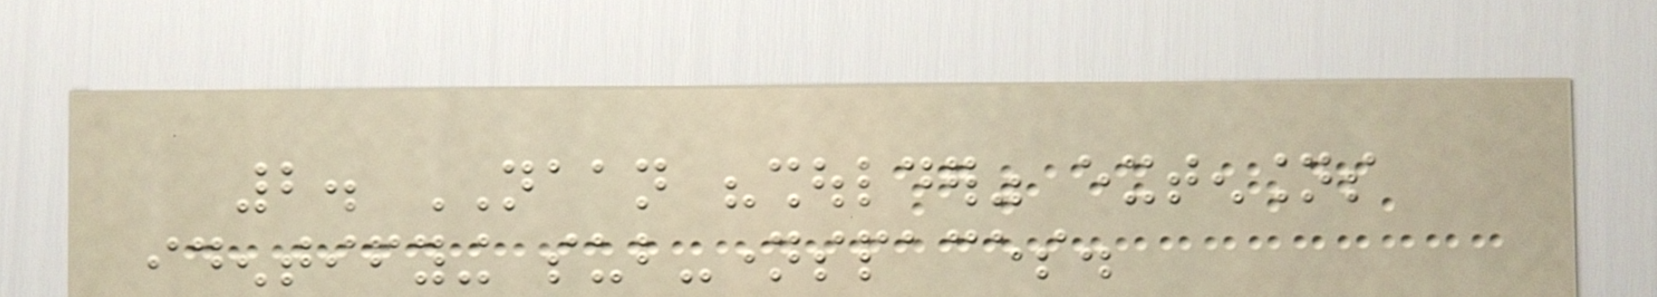2. NAAN "shoulder" extensions
identifying sub-namespaces.
